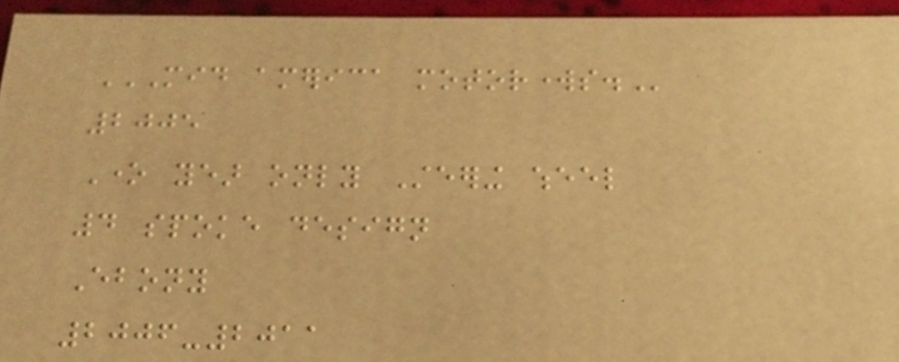MID AMERICA MOTORWORKS.
2005
One year only Steering wheel
4 spoke design
Ebony
2006-2011
